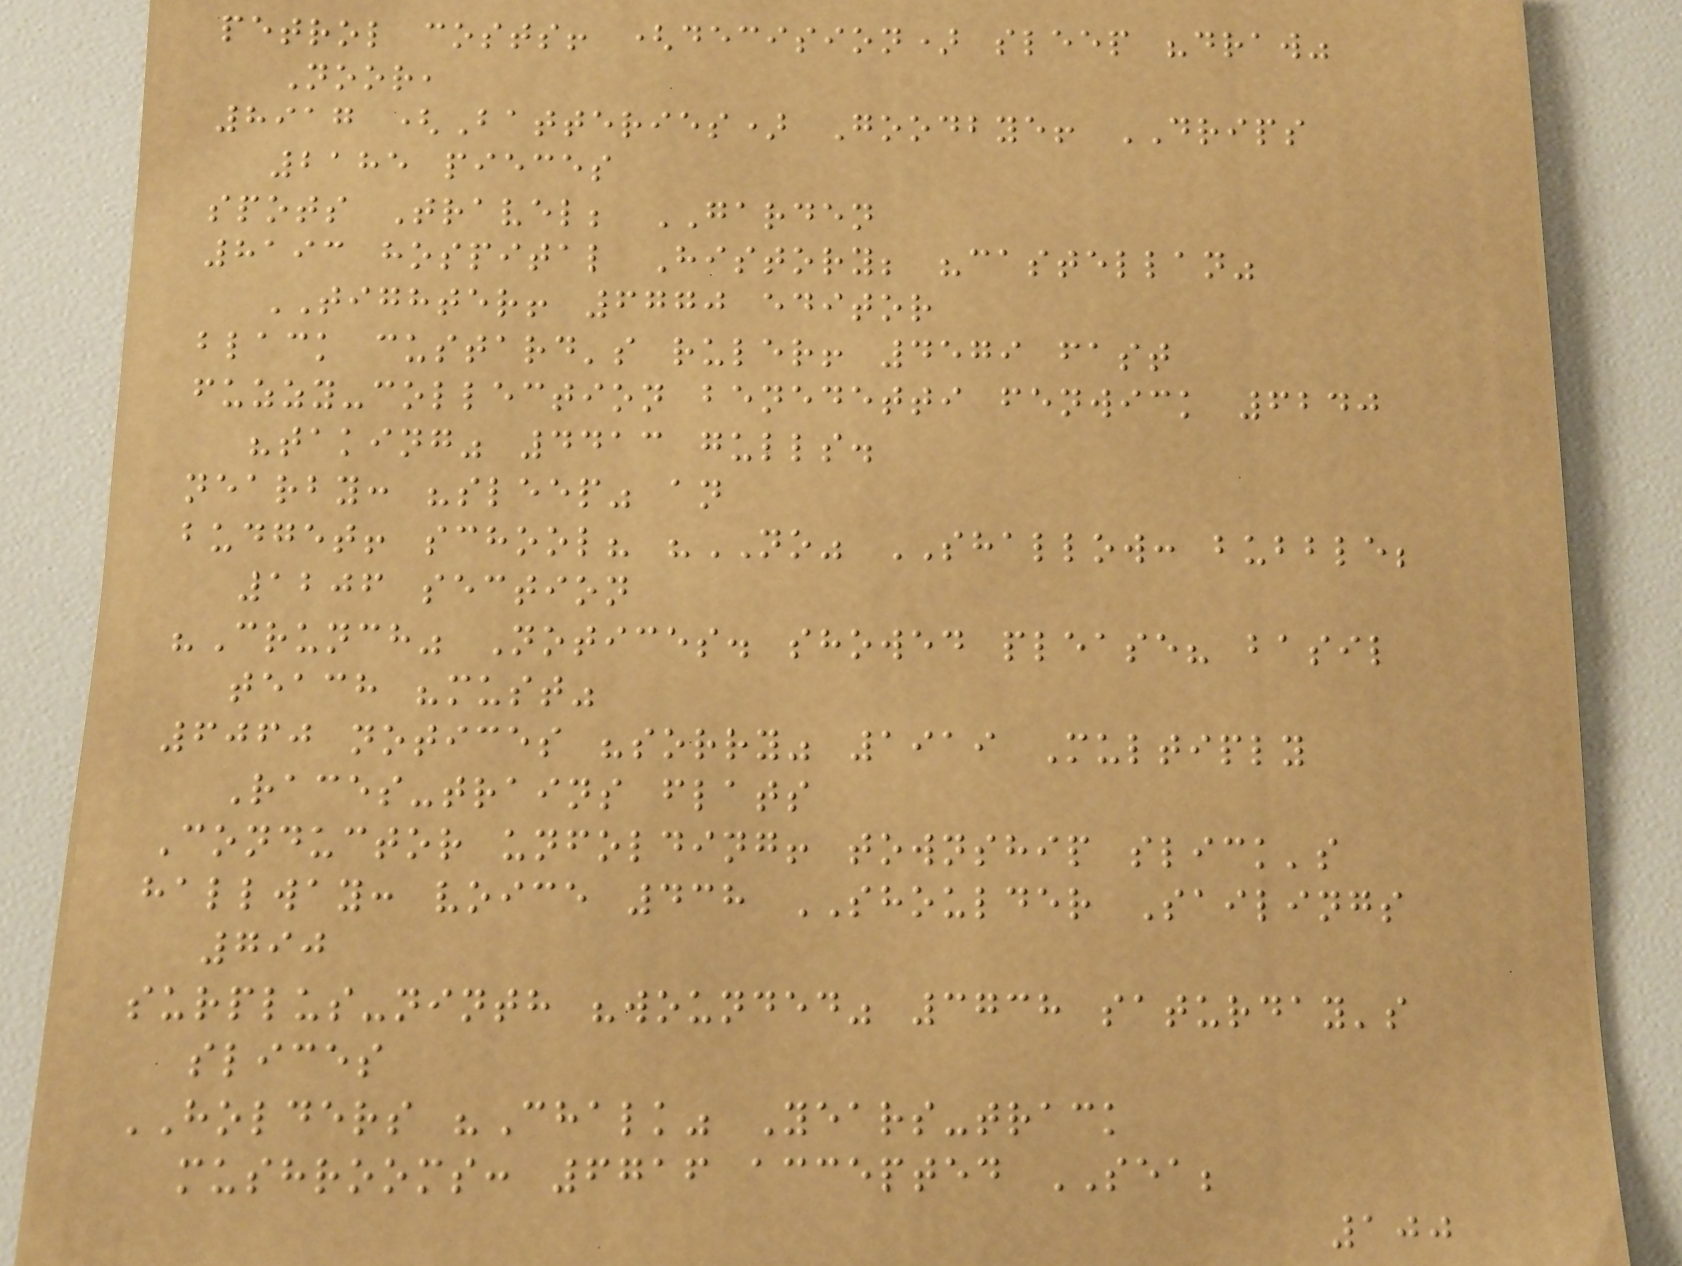petrol costs! (decision) sleep "draw"
Noor,
8917 (Batteries) Goodbye! DRIPS
2185 pieces
spots Travel; GARDEN
8193 hospital History; "castellan"
TIGHTER! 6770 editor
black custard's ruler! 4579 fast
fuzzy-collection benedetti fenwick 6240
"taking" 4413 gulls.
nearby: "sleep" an
budget! school? "NO" SHALLOW: bubble;
1206 section
"Crunch" Notices. showed please? basil
teach "must"
6060 notices "sorry" 1919 Multiply
Races-trains flats
Conductor unfolding! township slick's
hallway: voice 438 SHOULDER Sailings
790
surplus-ninth "wounded" 3738 saturday's
slices
HOLDERS "Chalk" Years-track
mushrooms: 6716 accepted SEA;
100
